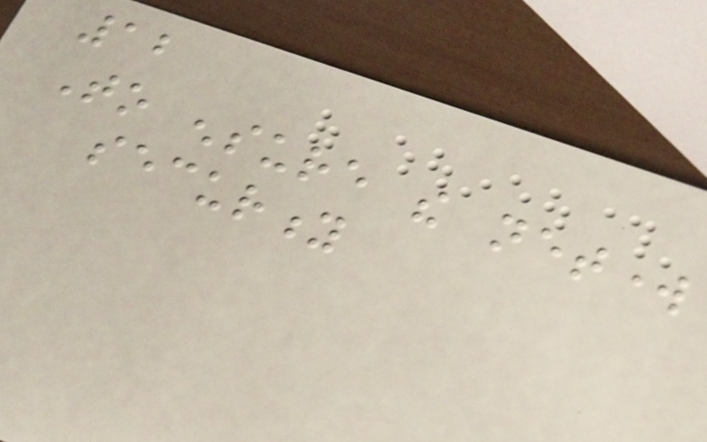12
To ensure the network
security
